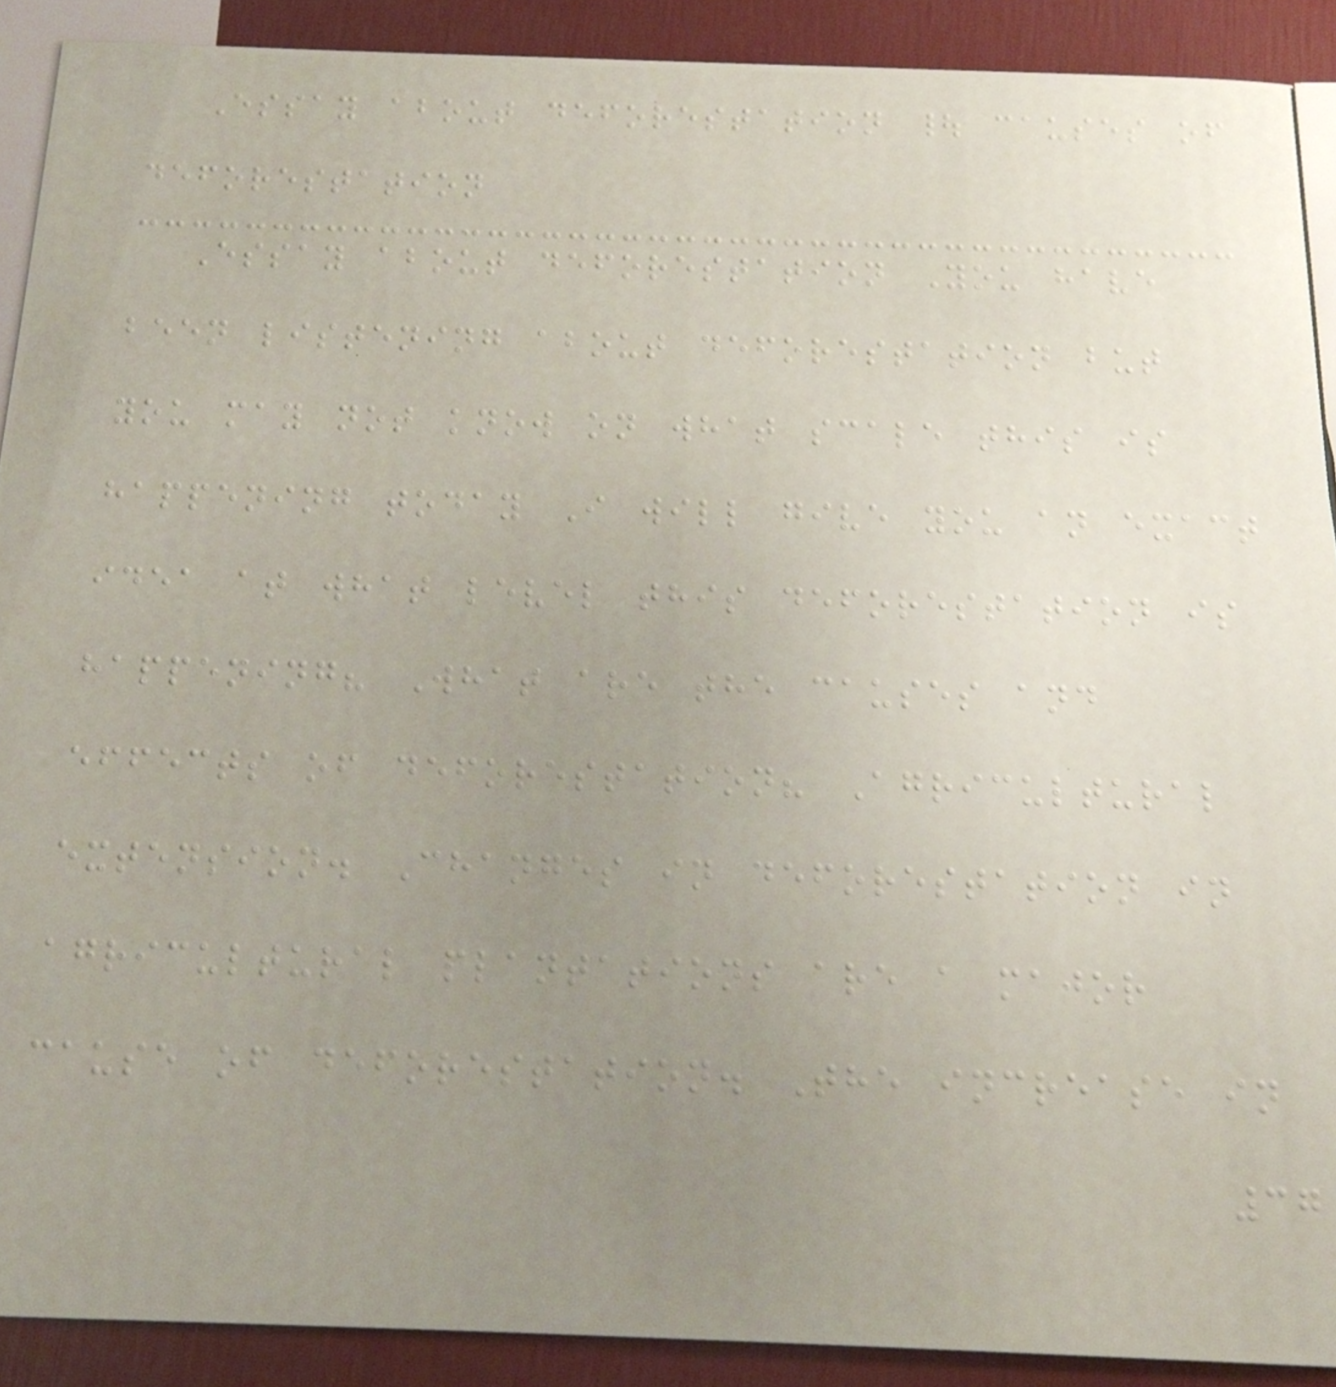Essay about deforestation | causes of
deforestation
Essay about deforestation You have
been listening about deforestation but
you may not know on what scale this is
happening today I will give you an exact
idea at what level this deforestation is
happening? What are the causes and
effects of deforestation? Agricultural
extension. Changes in deforestation in
agricultural plantations are a major
cause of deforestation. The increase in
37
